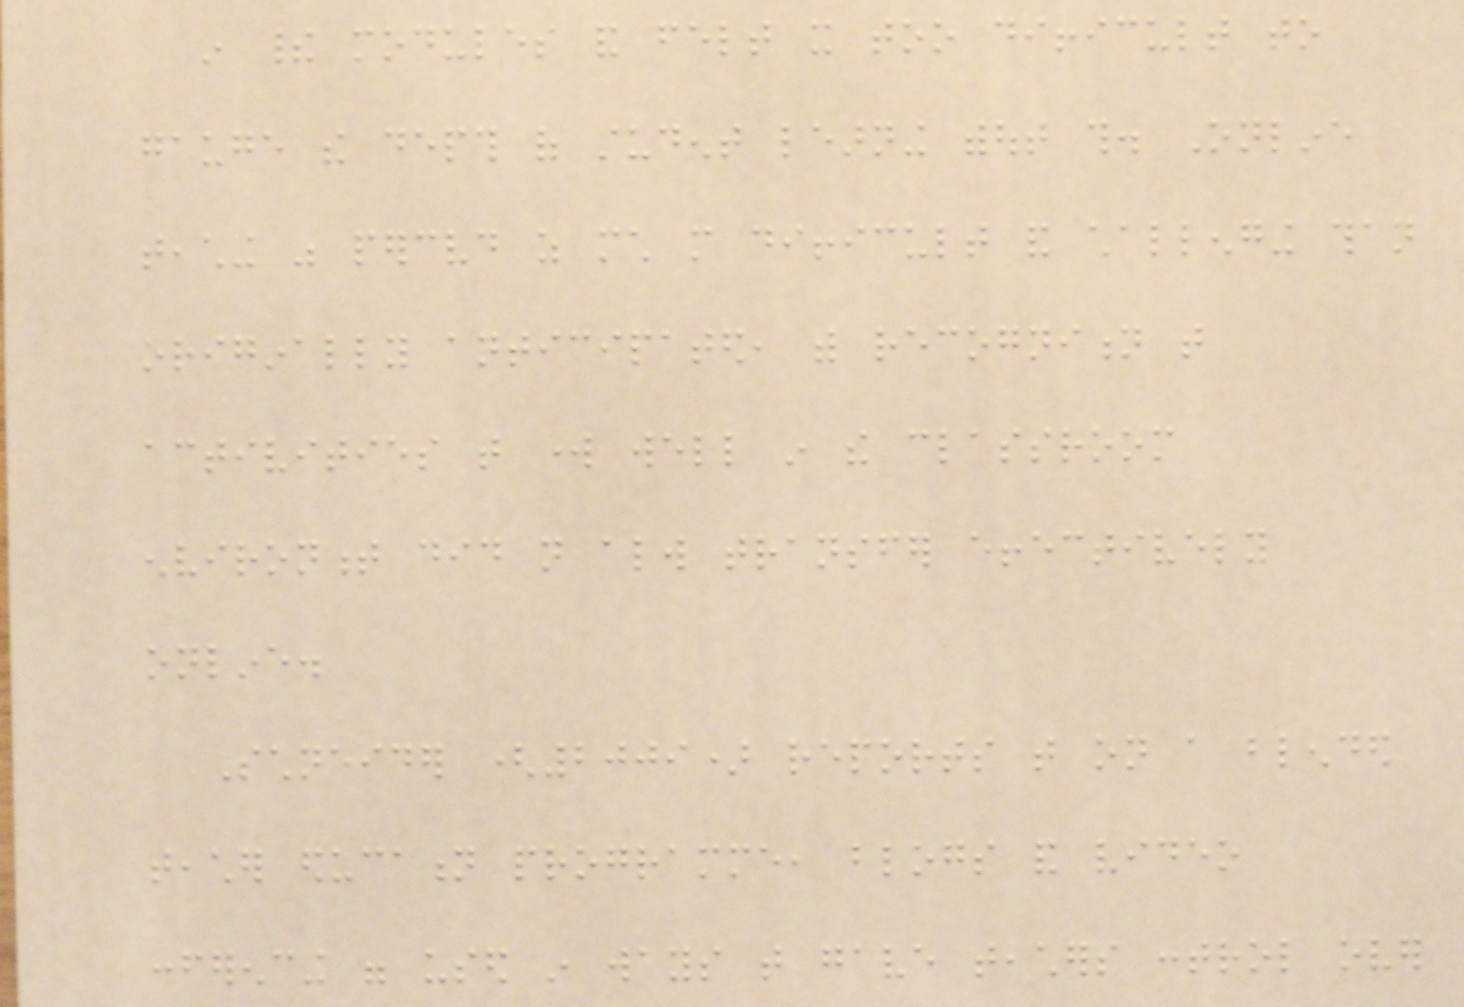in their modules and felt it too difficult to
gauge the depth of student learning without this. Online
teaching was perceived as much more difficult and challenging than
originally anticipated, with recognition that
activities that work well in the classroom
environment did not always transfer effectively
online.
Schneider (2009) reports that on a blended
teacher education programme, blogs and video
conferencing were used in ways that gave teachers control over
